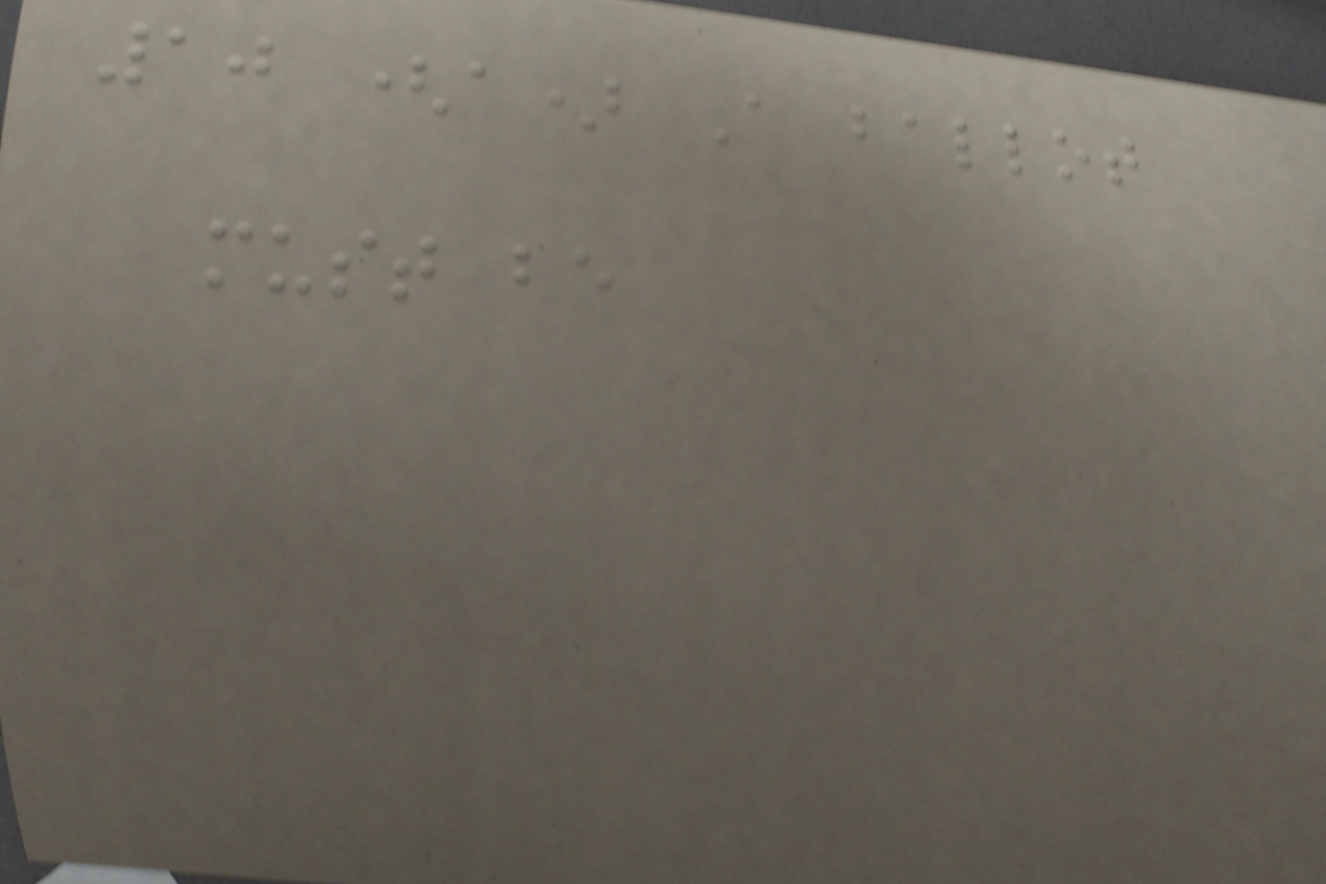10 (a) A ballot
must be
